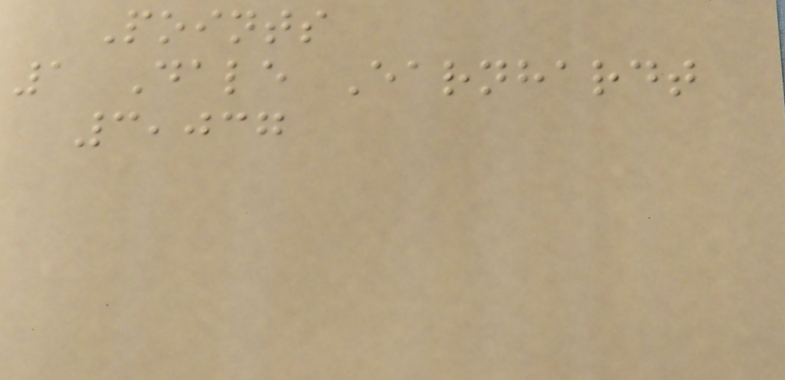Points
1 Dale Earnhardt
3,037
